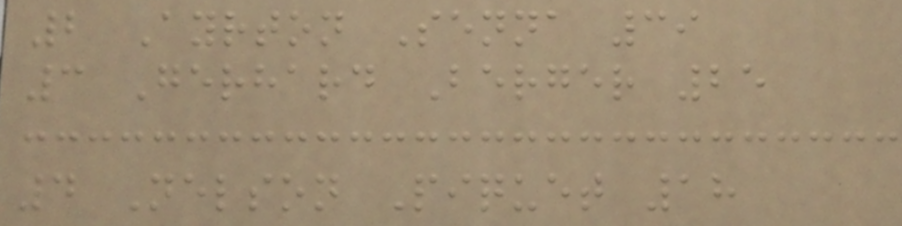2 Ayrton Senna 39
3 Gerhard Berger 25
4 Nelson Piquet 18
